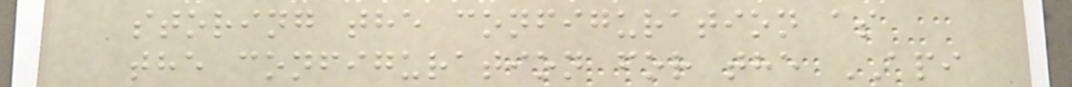storing the configuration as
the configuration for the API
